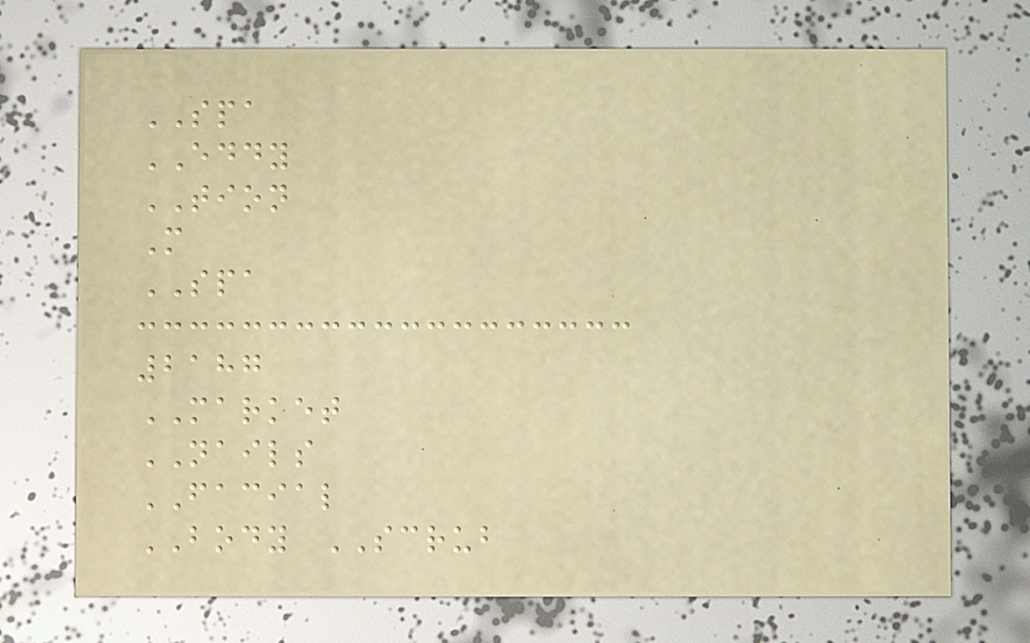SPA
EDDY
TION
M
SPA
2187
MARKET
NAILS
FACIAL
BODY SCRUB
